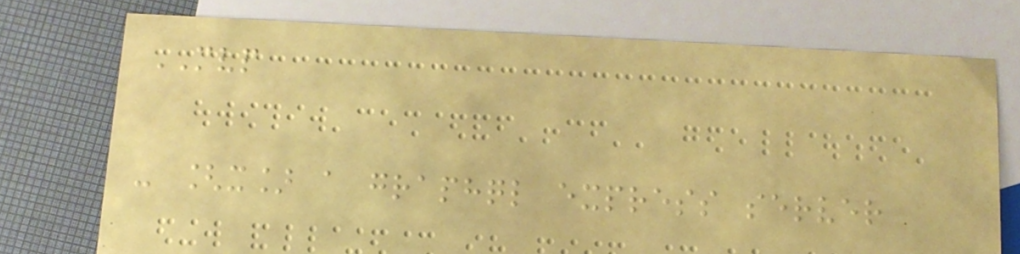MVP
- [x] a graphql express server
